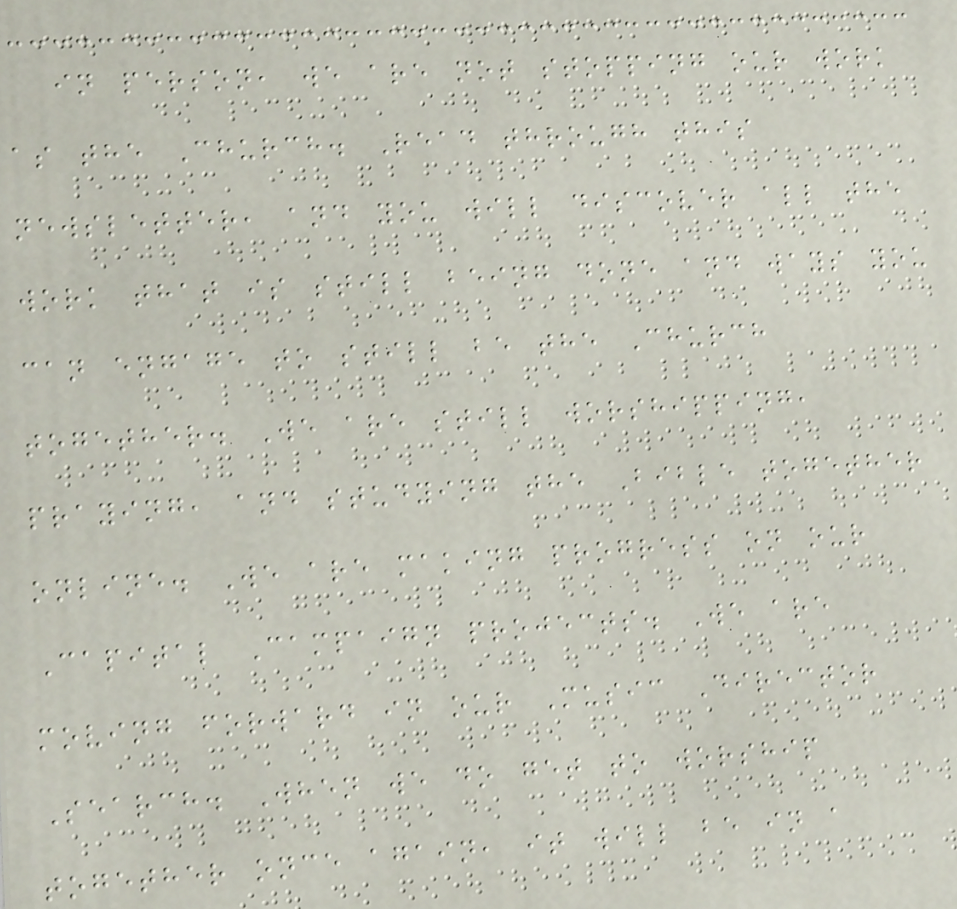in person, we are not stopping our work
as the Church. Read through this
newsletter, and you will discover all the
work that is still being done and ways you
can engage to still be the Church
together. We are still worshipping,
praying, and studying the Bible together
online. We are making progress on our
Capital Campaign projects. We are
moving forward in our Music Director
Search. When we do get to worship
together once again, it will be in a
